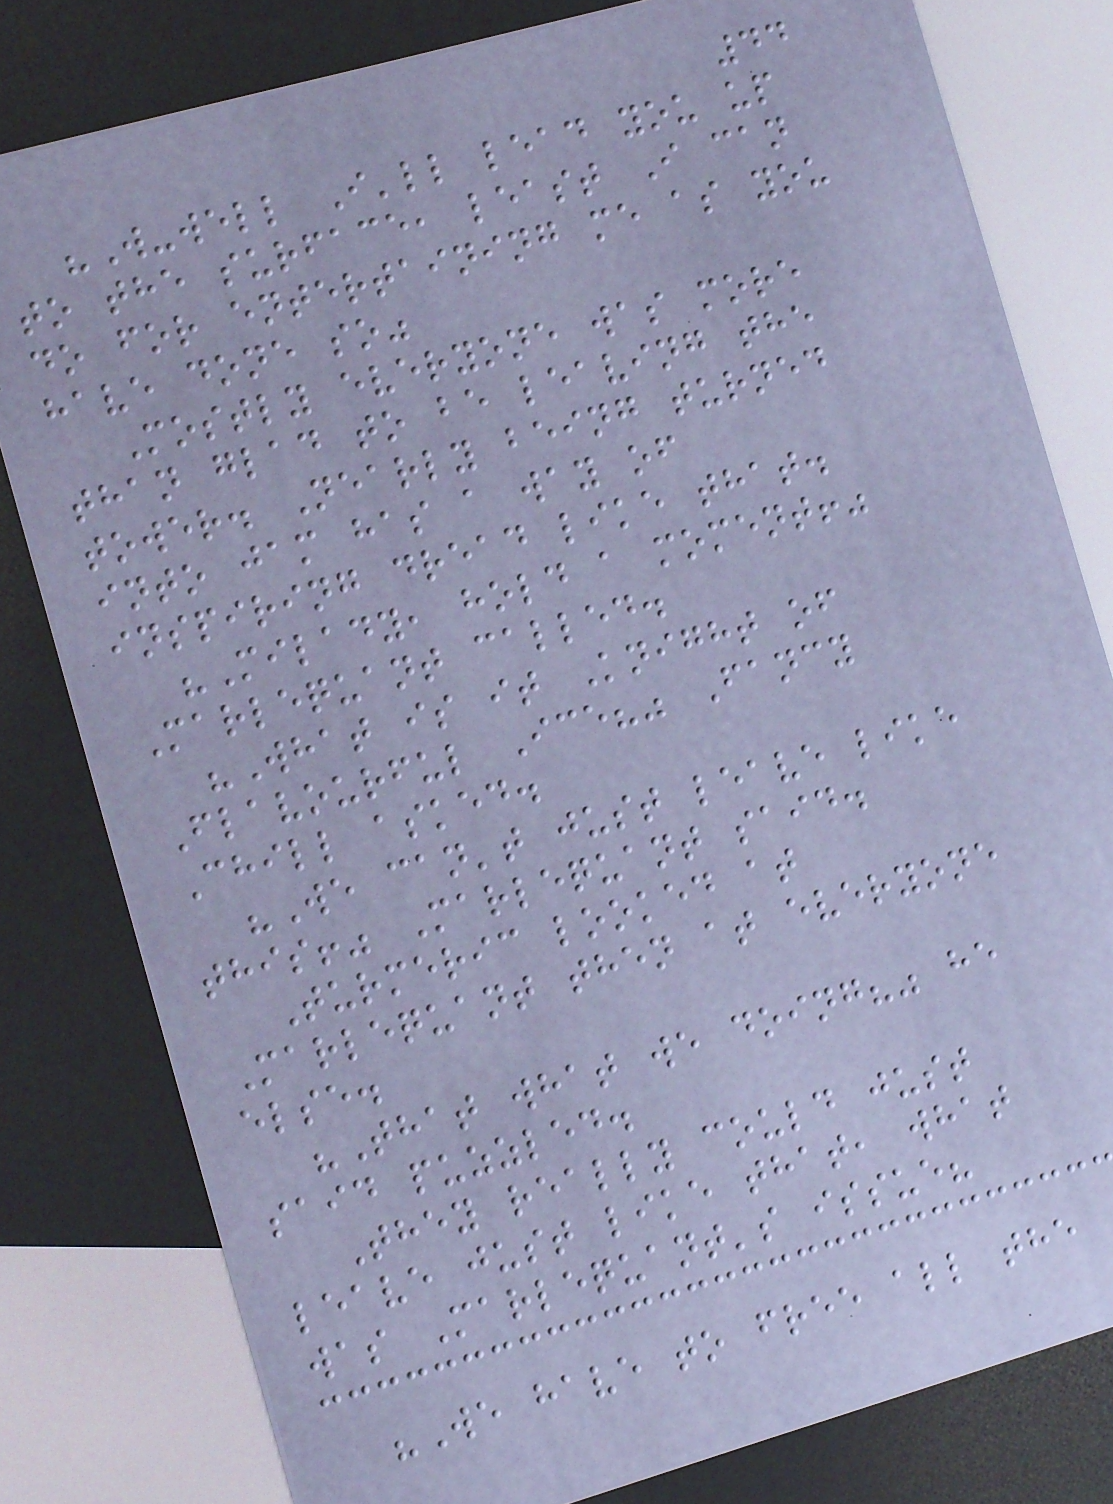44
"W-well I'll lead you up
to the surface, least I can
do for entertaining me as you
have done so"
Mostly everyone was more
than glad to be leaving the
tower. Nearly being turned
into jam has a way of
inspiring dread like that.
"Milady, hold a moment!"
Marlequant called.
"What is it Knight of
Flavourful Ice?" Fancy
Chill asked.
"We can't just leave like
this!" Marlequant said.
Turmeric looked at
Marlequant then at everyone
else.
"That what we doing?" he
said puzzled.
They really could just
leave just like that, what
was Marlequant's issue?
"We have to free all the
